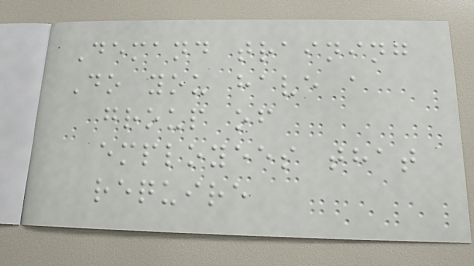Demand training
Do you have a
group of
employees that
require
